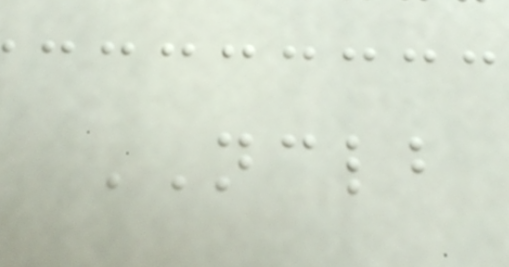NCLB
